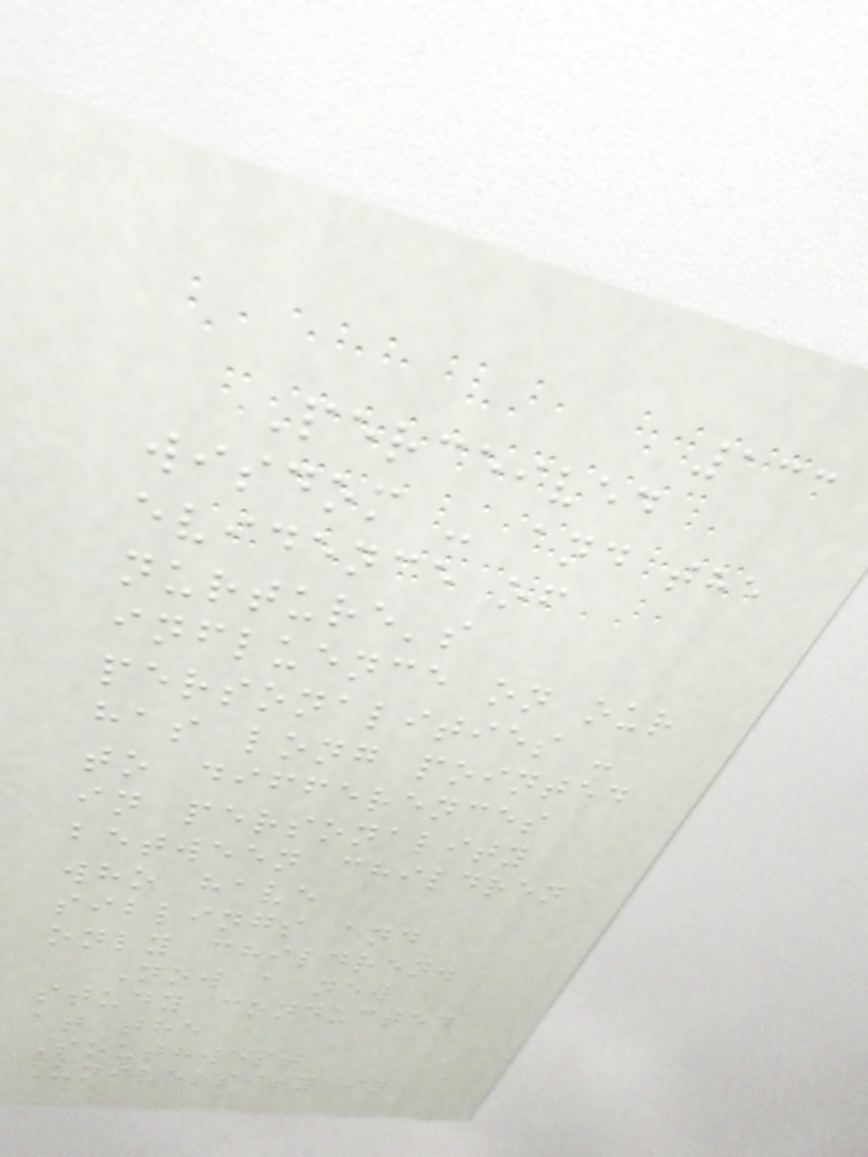133
Perceived
wisdom - and the
evidence of
nurture's
influence on our
personalities -
has long pointed
to differences
in personality
between children
who have
siblings and
only children.
Now a new
study conducted
at the
Southwest
University in
